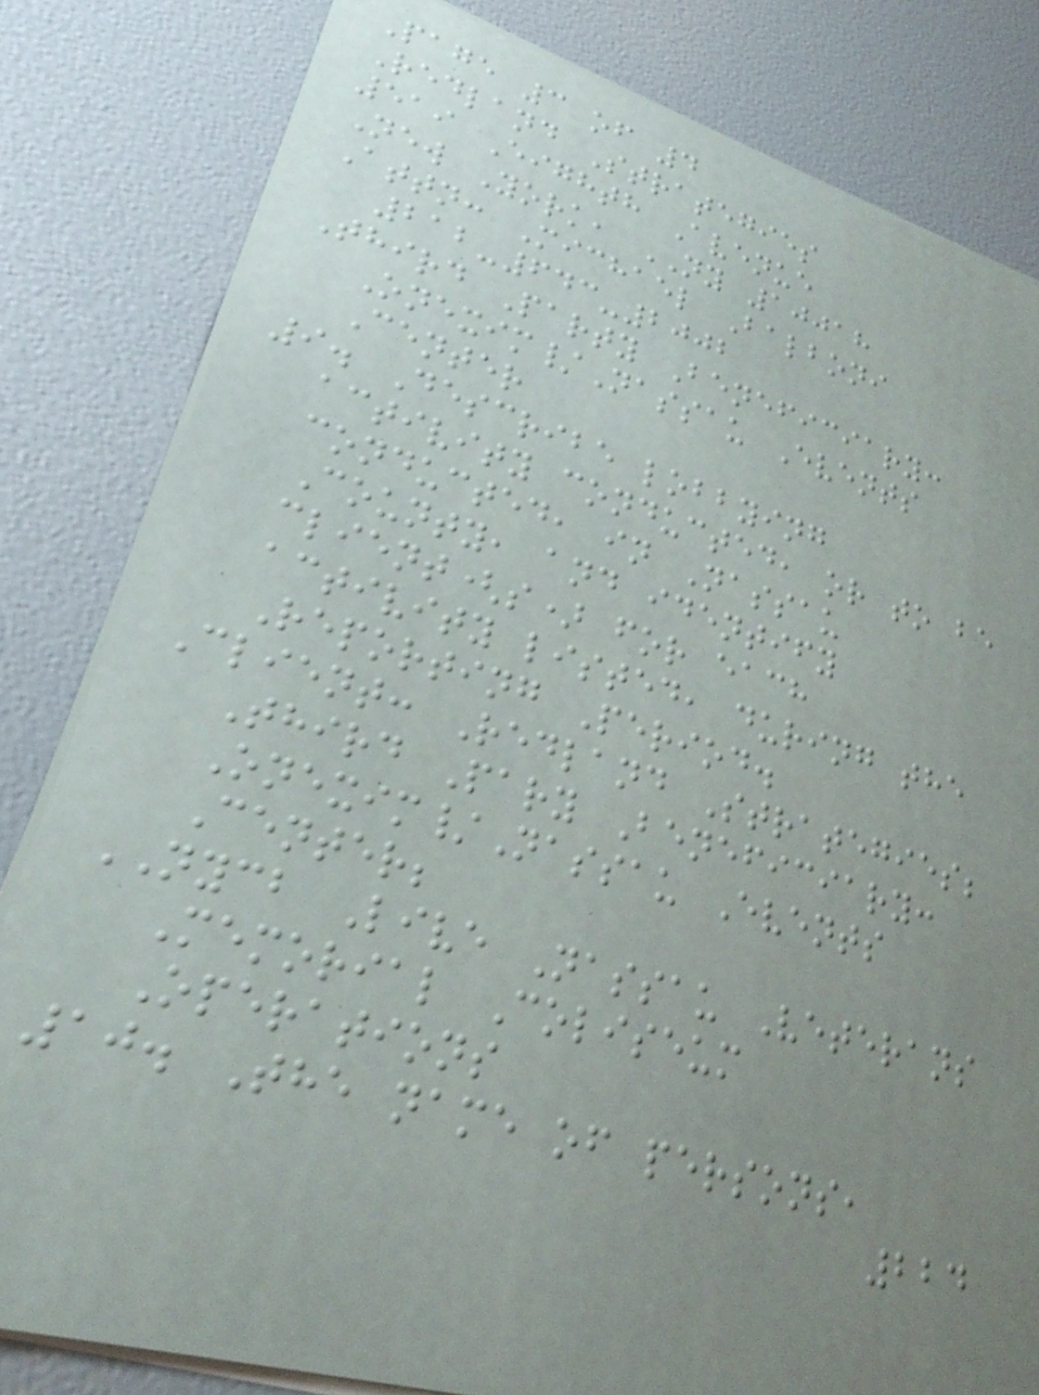Page 3 of 4
Redland Strategies
519 Eighth Avenue
New York, NY 10018
Attn: Michael Balboni
212-643-2002
Third Party Beneficiary:
Onexim/Nassau Events
Center
9. Describe lobbying
activity conducted, or to be
conducted, in Nassau
County, and identify
client(s) for each
activity listed, during the
Reporting Period.
Client: Redland Strategies;
Third Pary Beneficiary:
Onexim/Nassau Events
Center;
NYCB Live Nassau Veterans
Memorial Coliseum
Operations
10. The name of persons,
224
